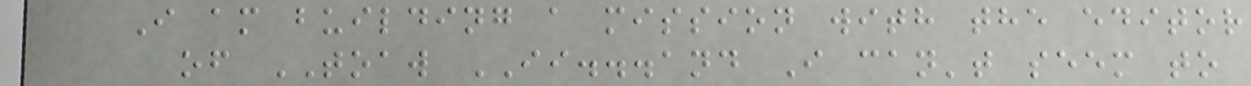I am building a mission with the editor
of TOAW II...and I can't seem to
